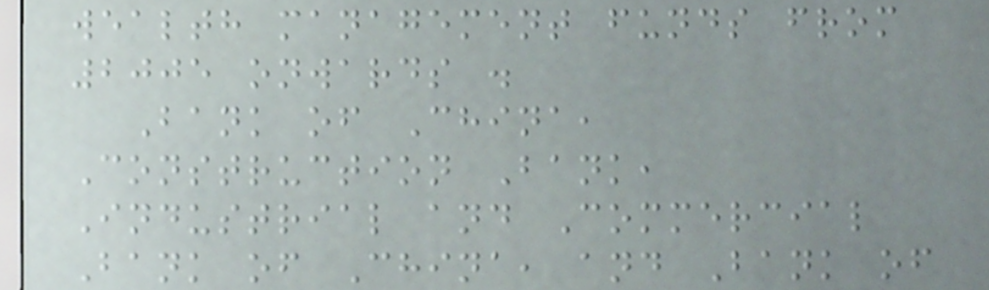wealth management funds from
2005 onwards .
Bank of China,
Construction Bank,
Industrial and Commercial
Bank of China, and Bank of
